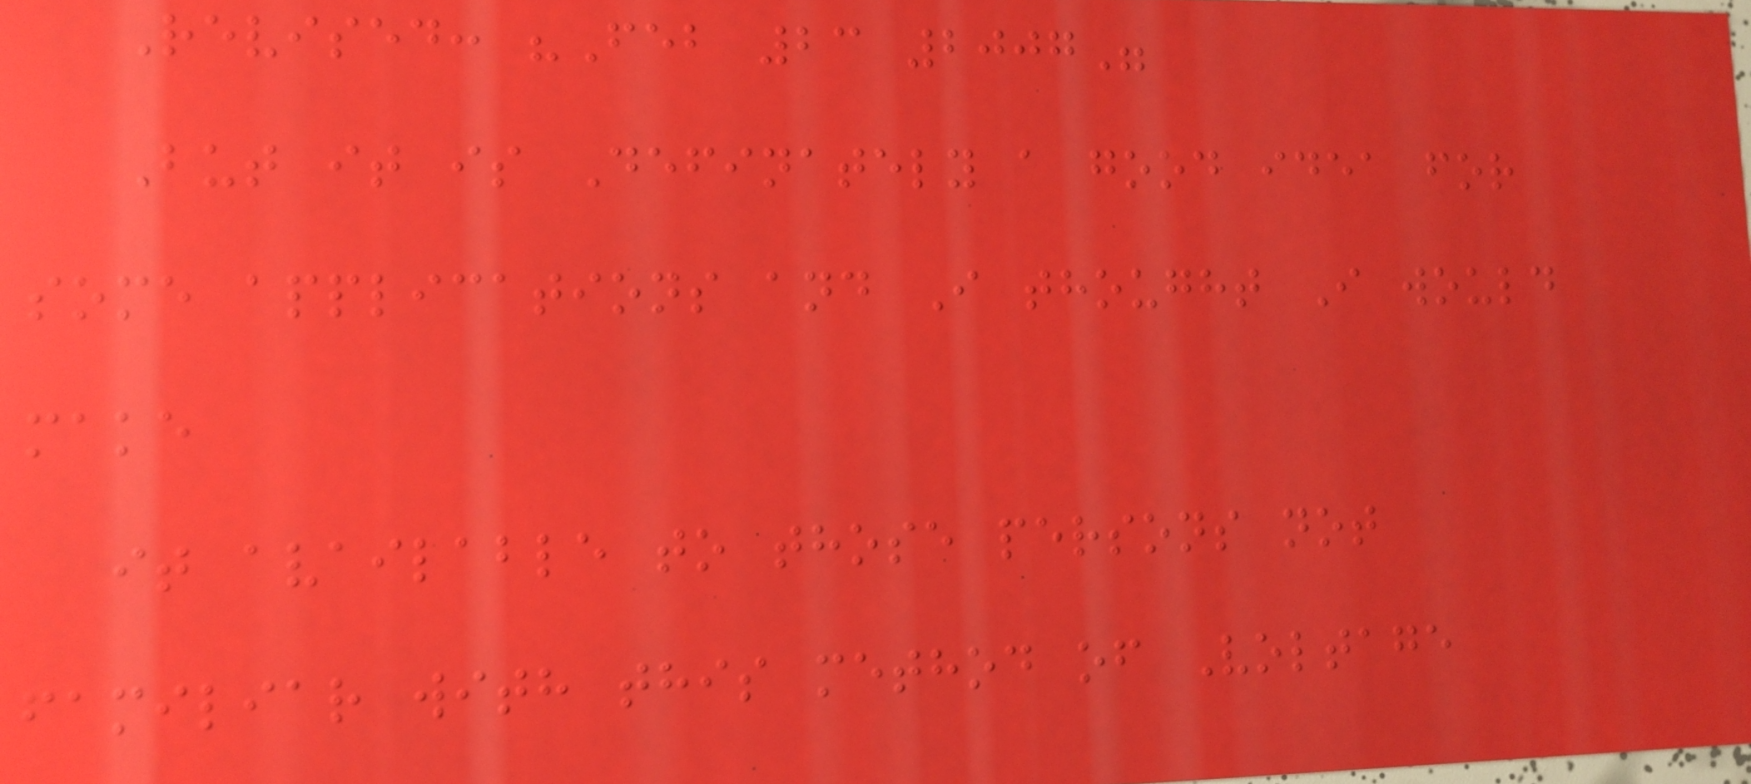Revised: "Feb 23 2007"
But it is Definately a good idea for
some applications and I thought I would
make
it available to those persons not
familiar with this method of Voltage
